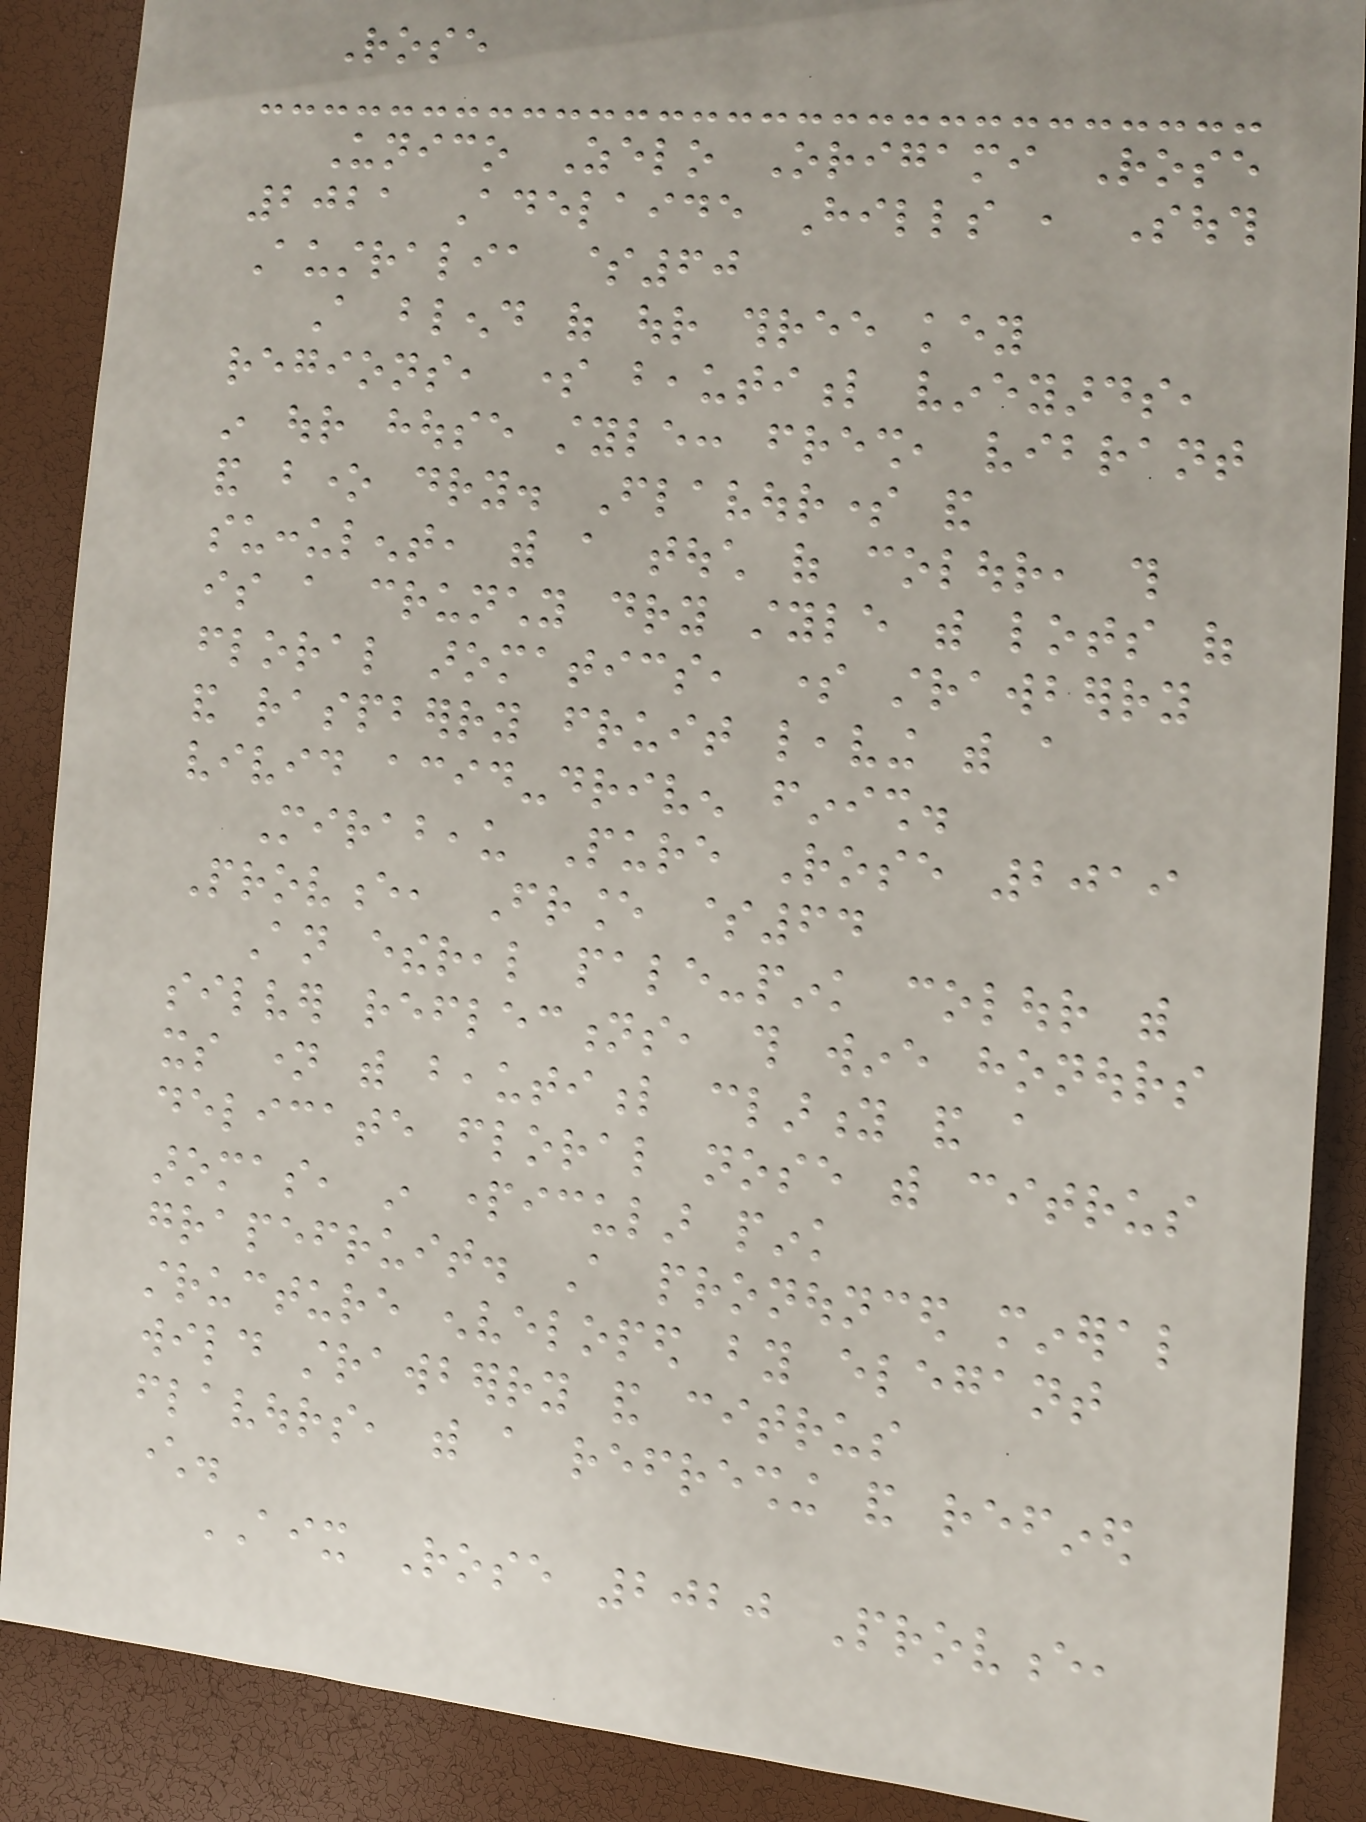Rose
Unico Zelo Origami Rose
2021 Adelaide Hills , South
Australia $60
A blend of our three key
regions, some beautiful vineyards,
in our house style: fresh, vibrant
and bone dry. Flavoursome and
succulent, with a touch of colour, this
is a crunchy dry style with lots of
floral aromatics, some strawberry
and raspberry fruit leaving with a
vivid acid-driven finish.
Mirabeau Pure Rose 2019
Provence, France $64
An ethereal pale-pink colour with
silver reflections, this wine honours
its name with beautiful clarity and a
delicate floral nose with citrus
aromas, in particular pink
grapefruit. A pronounced mineral
structure enveloped by elegant
wild strawberry and citrus
flavours, with a refreshing and refined
character.
AIX Rose 2020 Provence,
